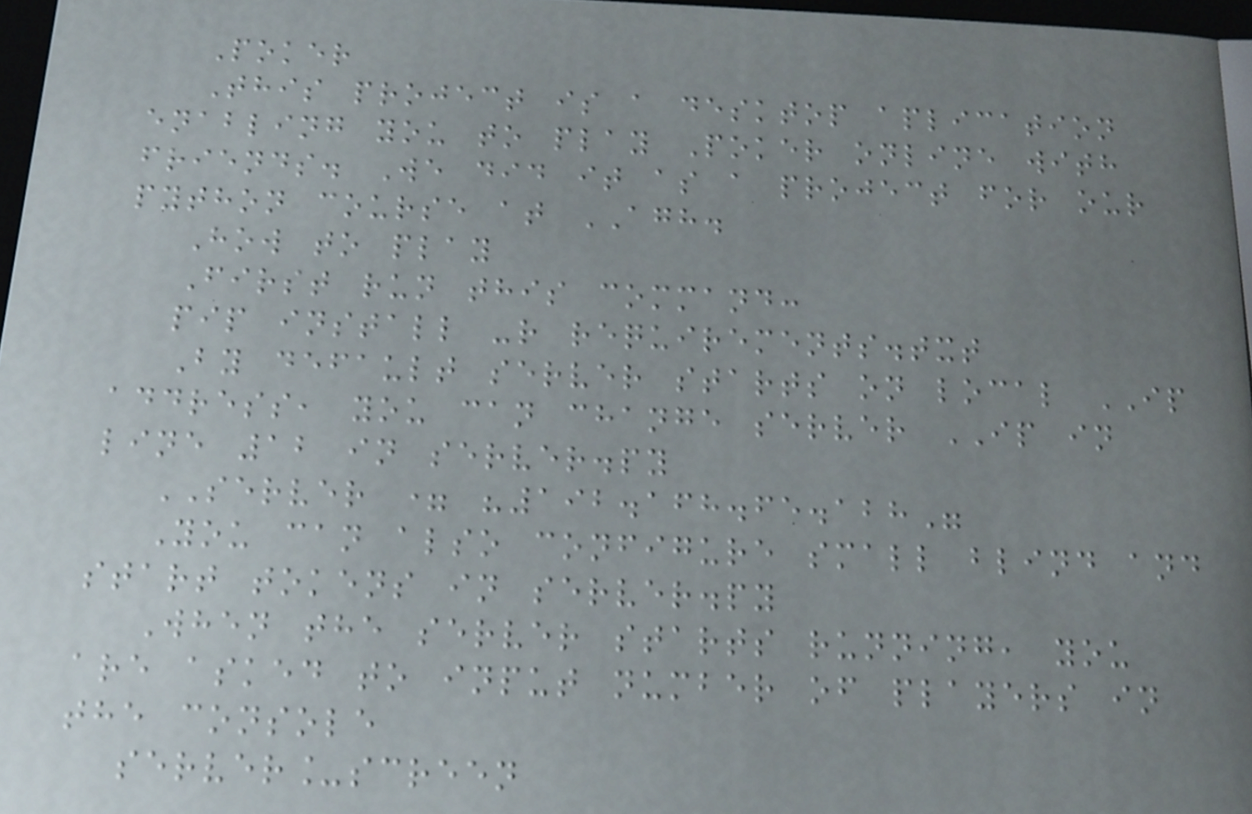Poker
This project is a desktop aplication
enabling you to play Poker online with
friends. We did it as a project for our
python course at AGH.
How to play
First run this command:
pip install -r requirements.txt
By default server starts on local IP
address, you can change server IP in
line 12 in server.py
SERVER = "192.168.65.128"
You can also configure small blind and
start tokens in server.py
When the server starts running, you
are asked to input number of players in
the console
server_screen
